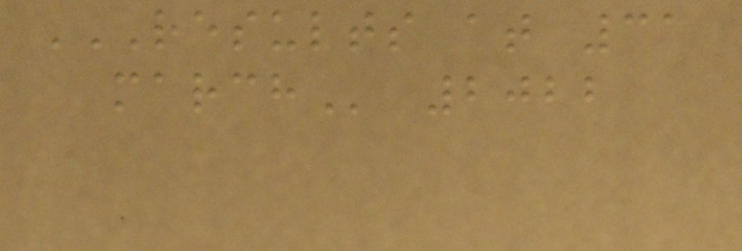RESULTS AT 31
MARCH 2022
